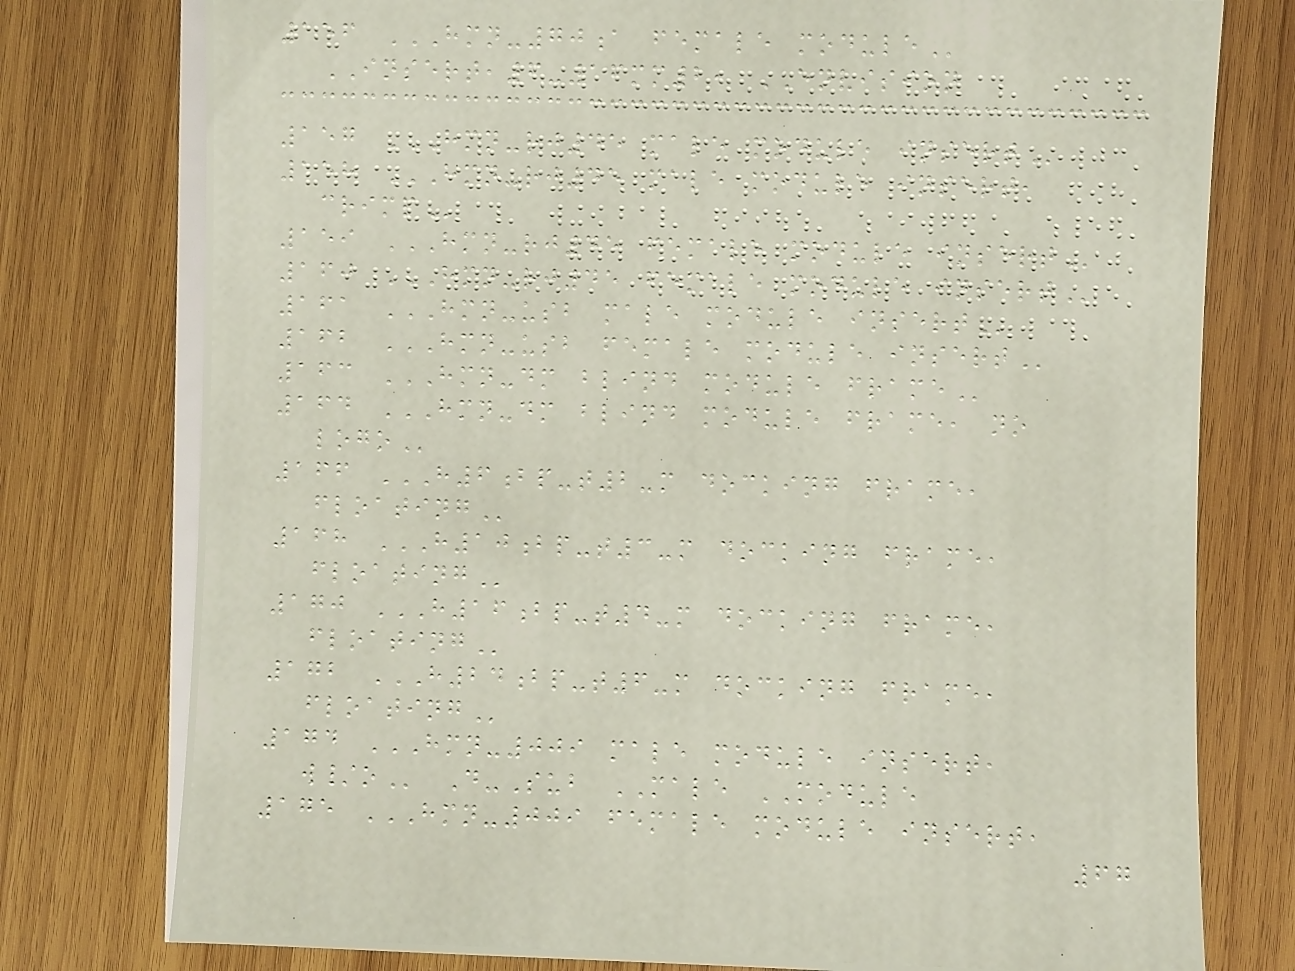156 HMN-70A FEMALE MODULE
INSERT,6-16mm2, ENVISION
157 HMN-RJ45 MALE MODULE INSERT
158 HMN-RJ45 MALE MODULE INSERT,
CRIMP
159 HMN-RJ45 FEMALE MODULE INSERT
160 HMN-RJ45 FEMALE MODULE INSERT
161 HMN-USB MALE MODULE INSERT
162 HMN-USB FEMALE MODULE INSERT
163 HMN-DM BLIND MODULE FRAME
164 HMN-DM BLIND MODULE FRAME, NO
LOGO
166 H6BP-T2-M DOCKING FRAME,
FLOATING
168 H10BP-T3-M DOCKING FRAME,
FLOATING
170 H16BP-T4-M DOCKING FRAME,
FLOATING
172 H24BP-T6-M DOCKING FRAME,
FLOATING
174 HMN-009 MALE MODULE INSERT,
W/O D-Sub MALE MODULE
175 HMN-009 FEMALE MODULE INSERT,
67
